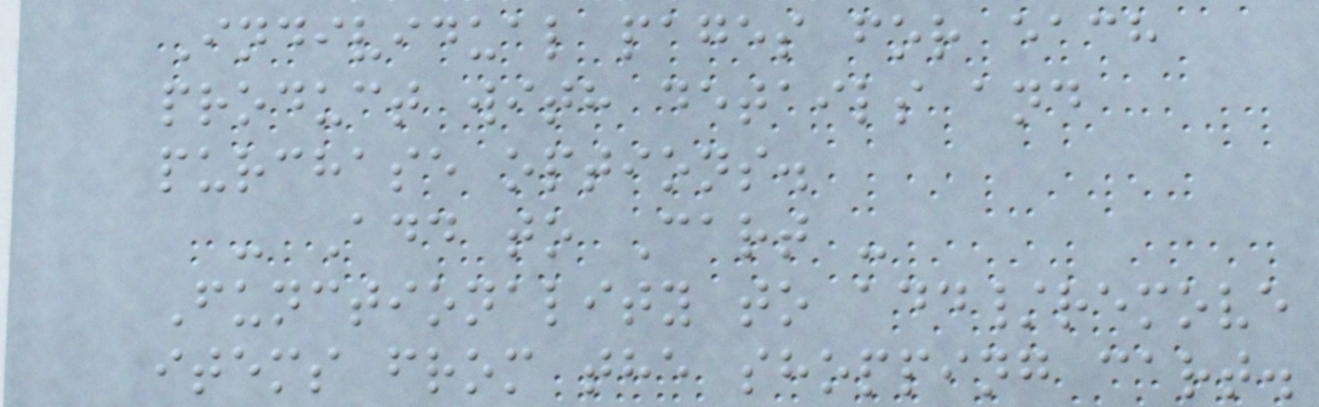Individual pages for each
product with details and
purchase options.
- Add to Cart -
Functionality to add/remove
items from the shopping cart.
